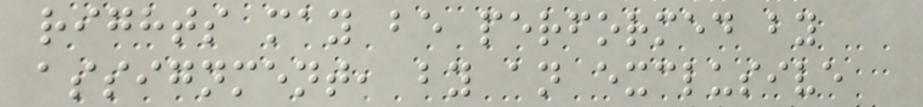rights may be performed by
assignment, by an exclusive
